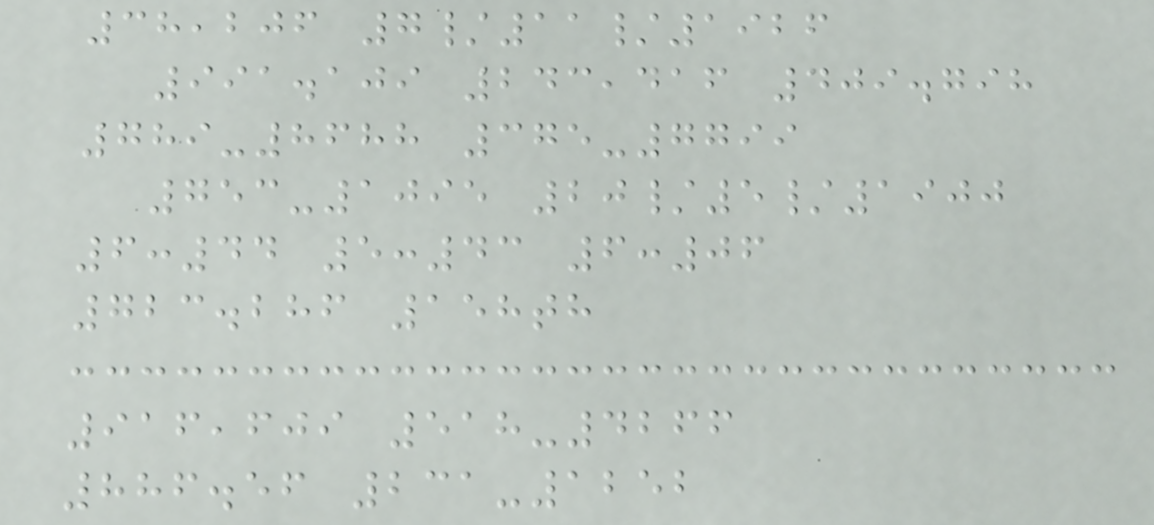38,206 7/11/1926
991.109 243,416 409.798
789-8688 375-7799
753-1095 20/5/1900
6:44 5:43 6:06
723.286 158th
916,609 518-4266
886.56 231-1252
